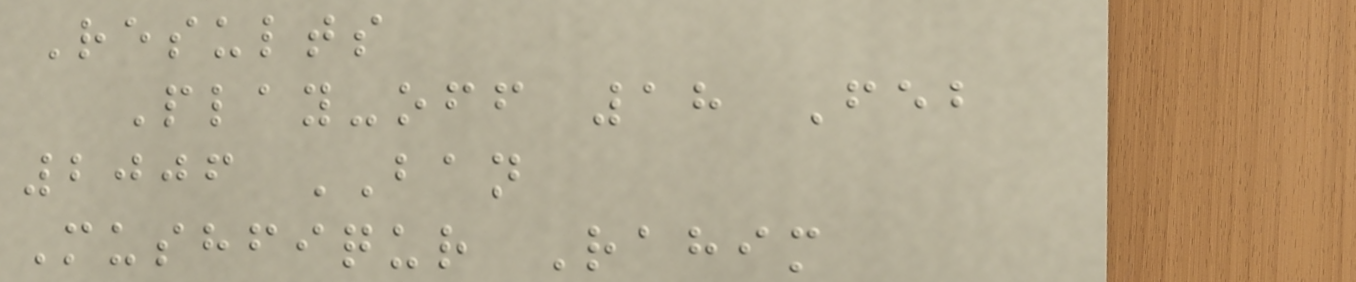Results
Play-off 18 Feb
2006 BAN
Mushfiqur Rahim
